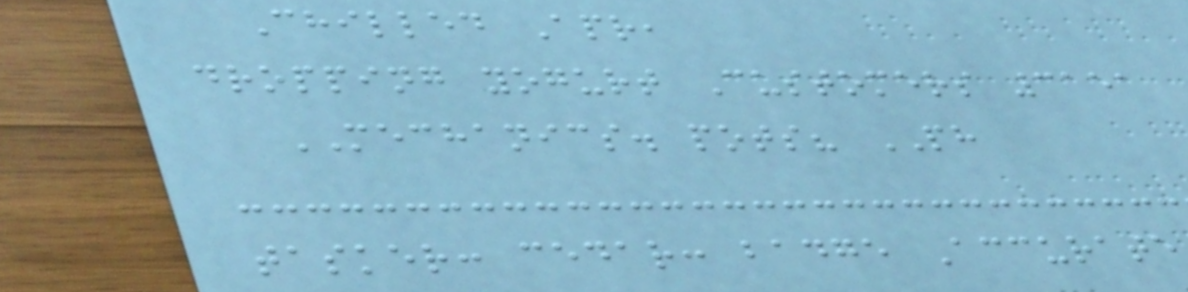Chilled Apr,
dropping yogurt Customers 3151
MECHANICS. pots? PH
tasker: cedar: badge Accurate
